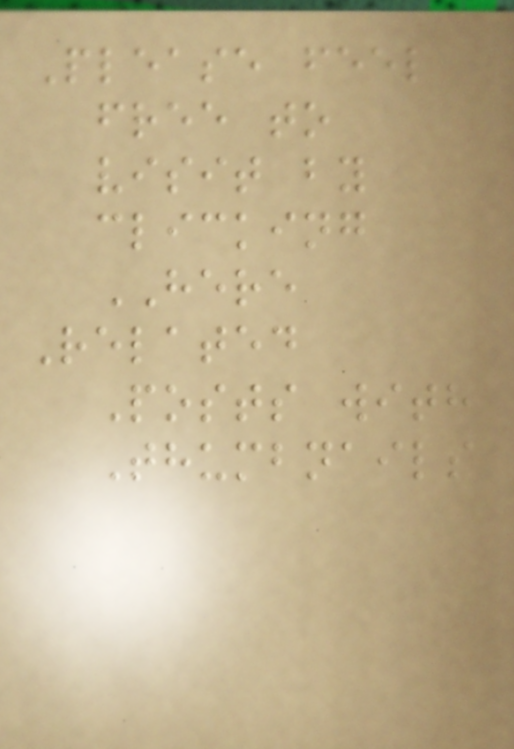Please feel
free to
visit by
clicking
HERE
Related
Posts with
Thumbnails
